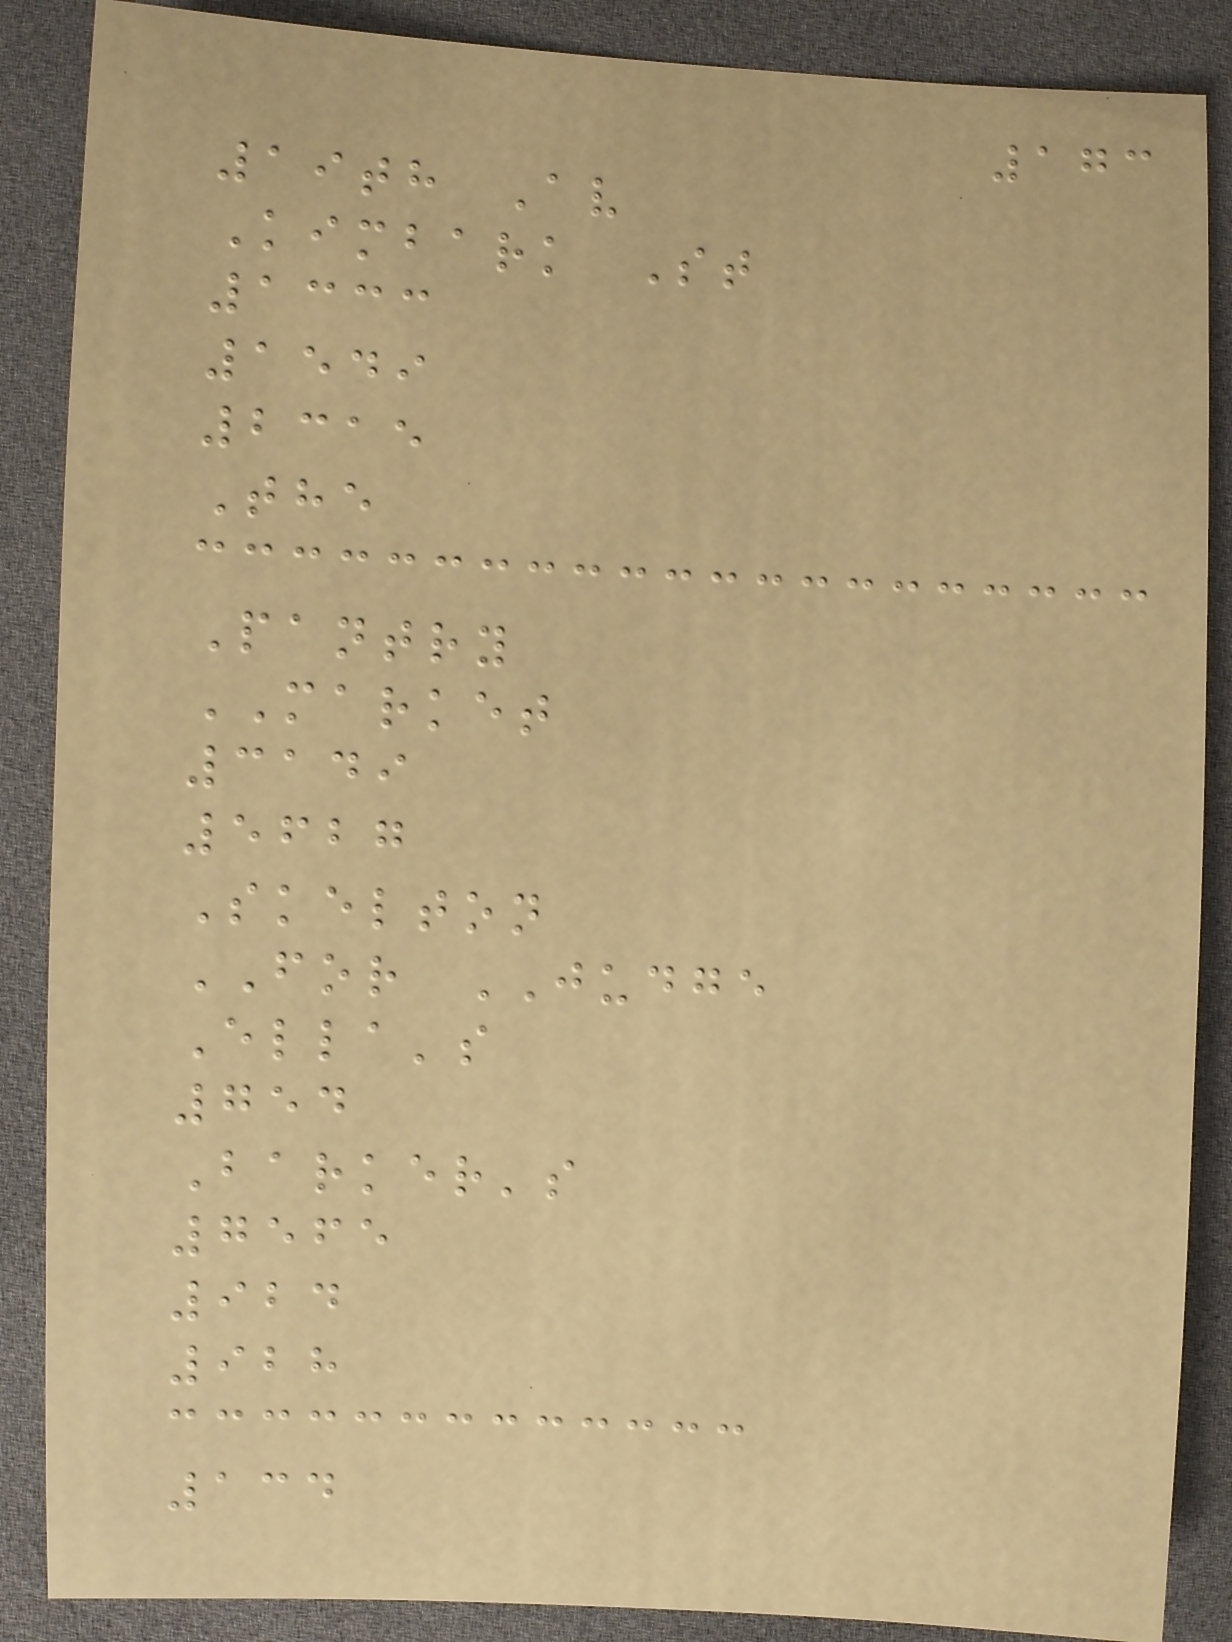173
19th Av
Kimbark St
1333
1549
2315
The
Pantry
MARKET
3149
5627
Skelton
FOR JUDGE
Ella's
754
Barker's
7565
924
928
134
